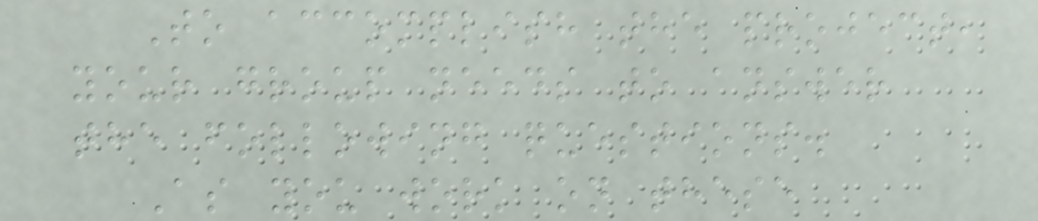To accomplish the project,
your group needs to answer
the following questions.
As you work on these
